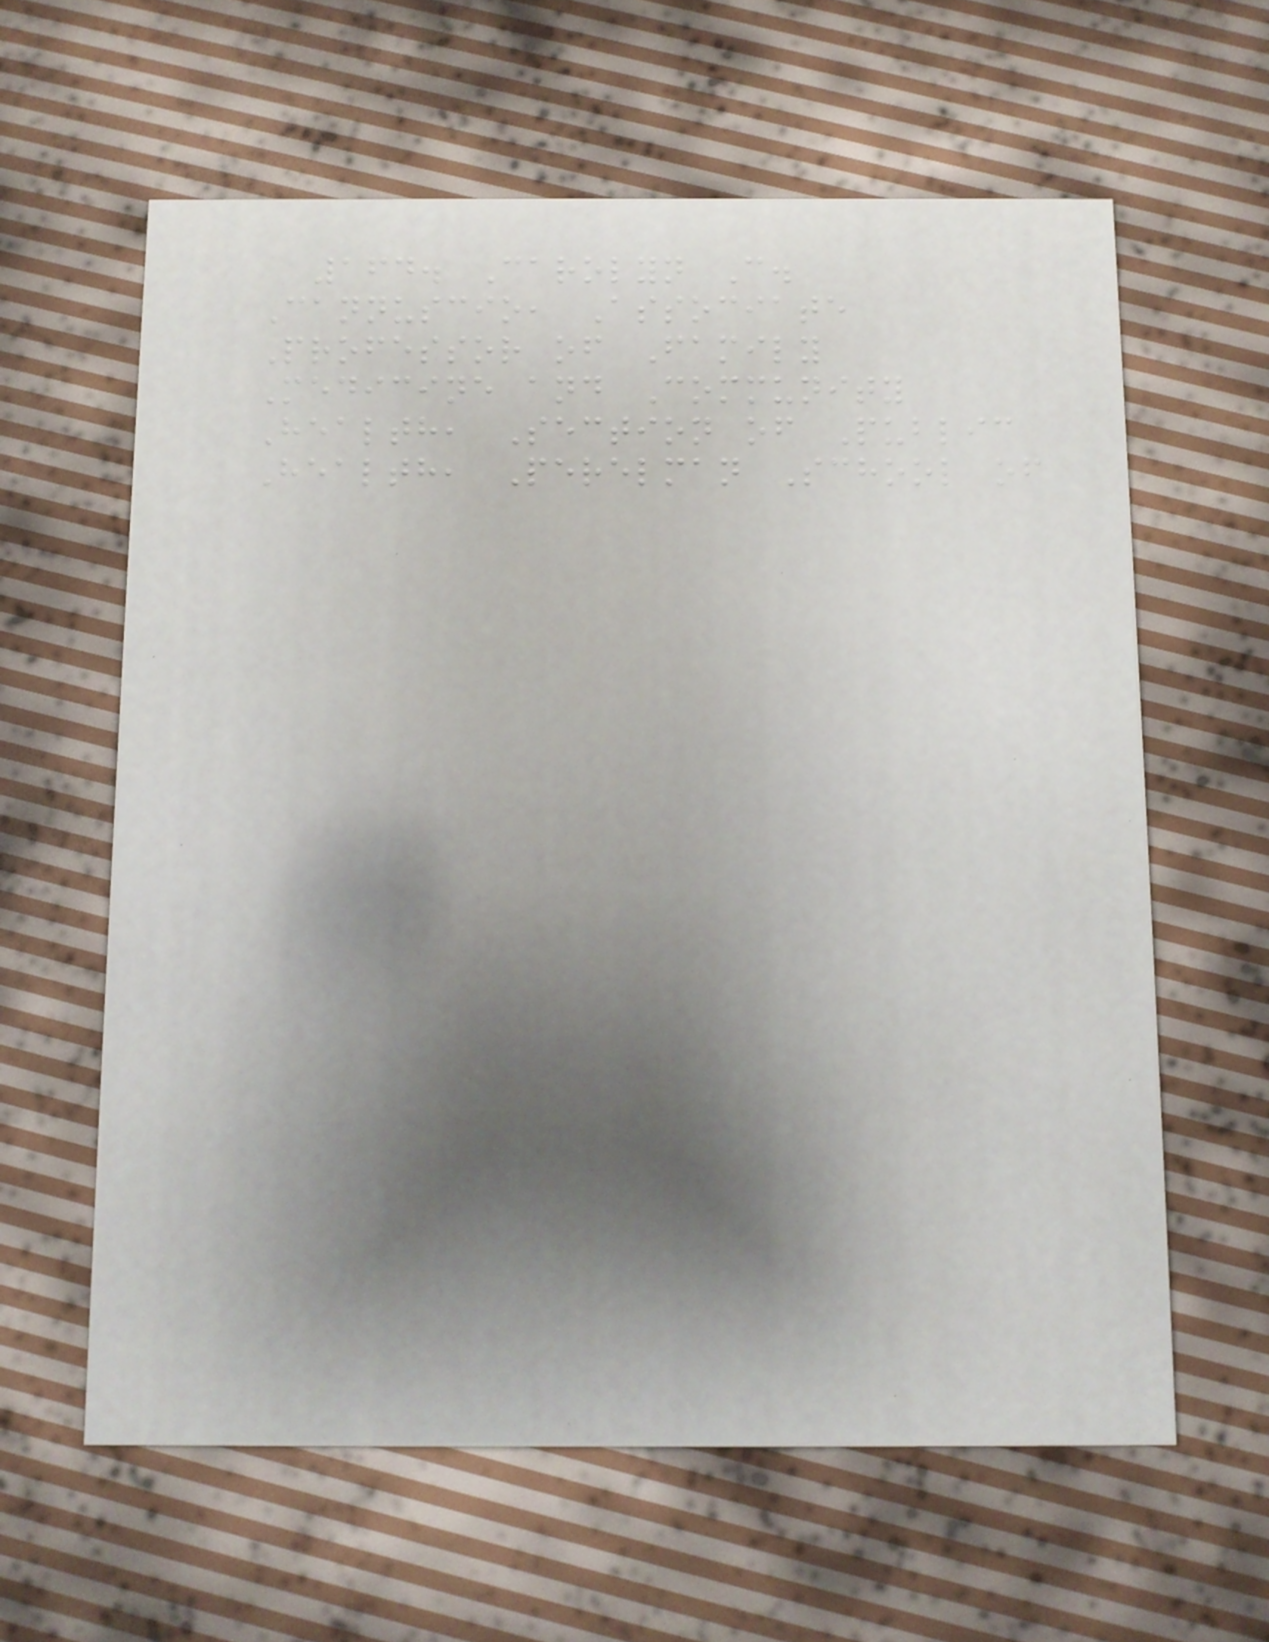164. Carolyn C.
Cannuscio, Associate
Professor of Family
Medicine and Community
Health, Section of Public
Health, Perelman School of
